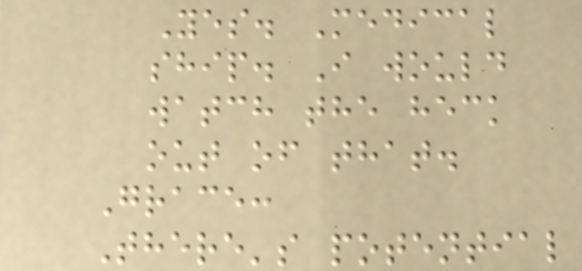Yes. Medical
ship. I would
watch the heck
out of that.
Grace:
There's potential
